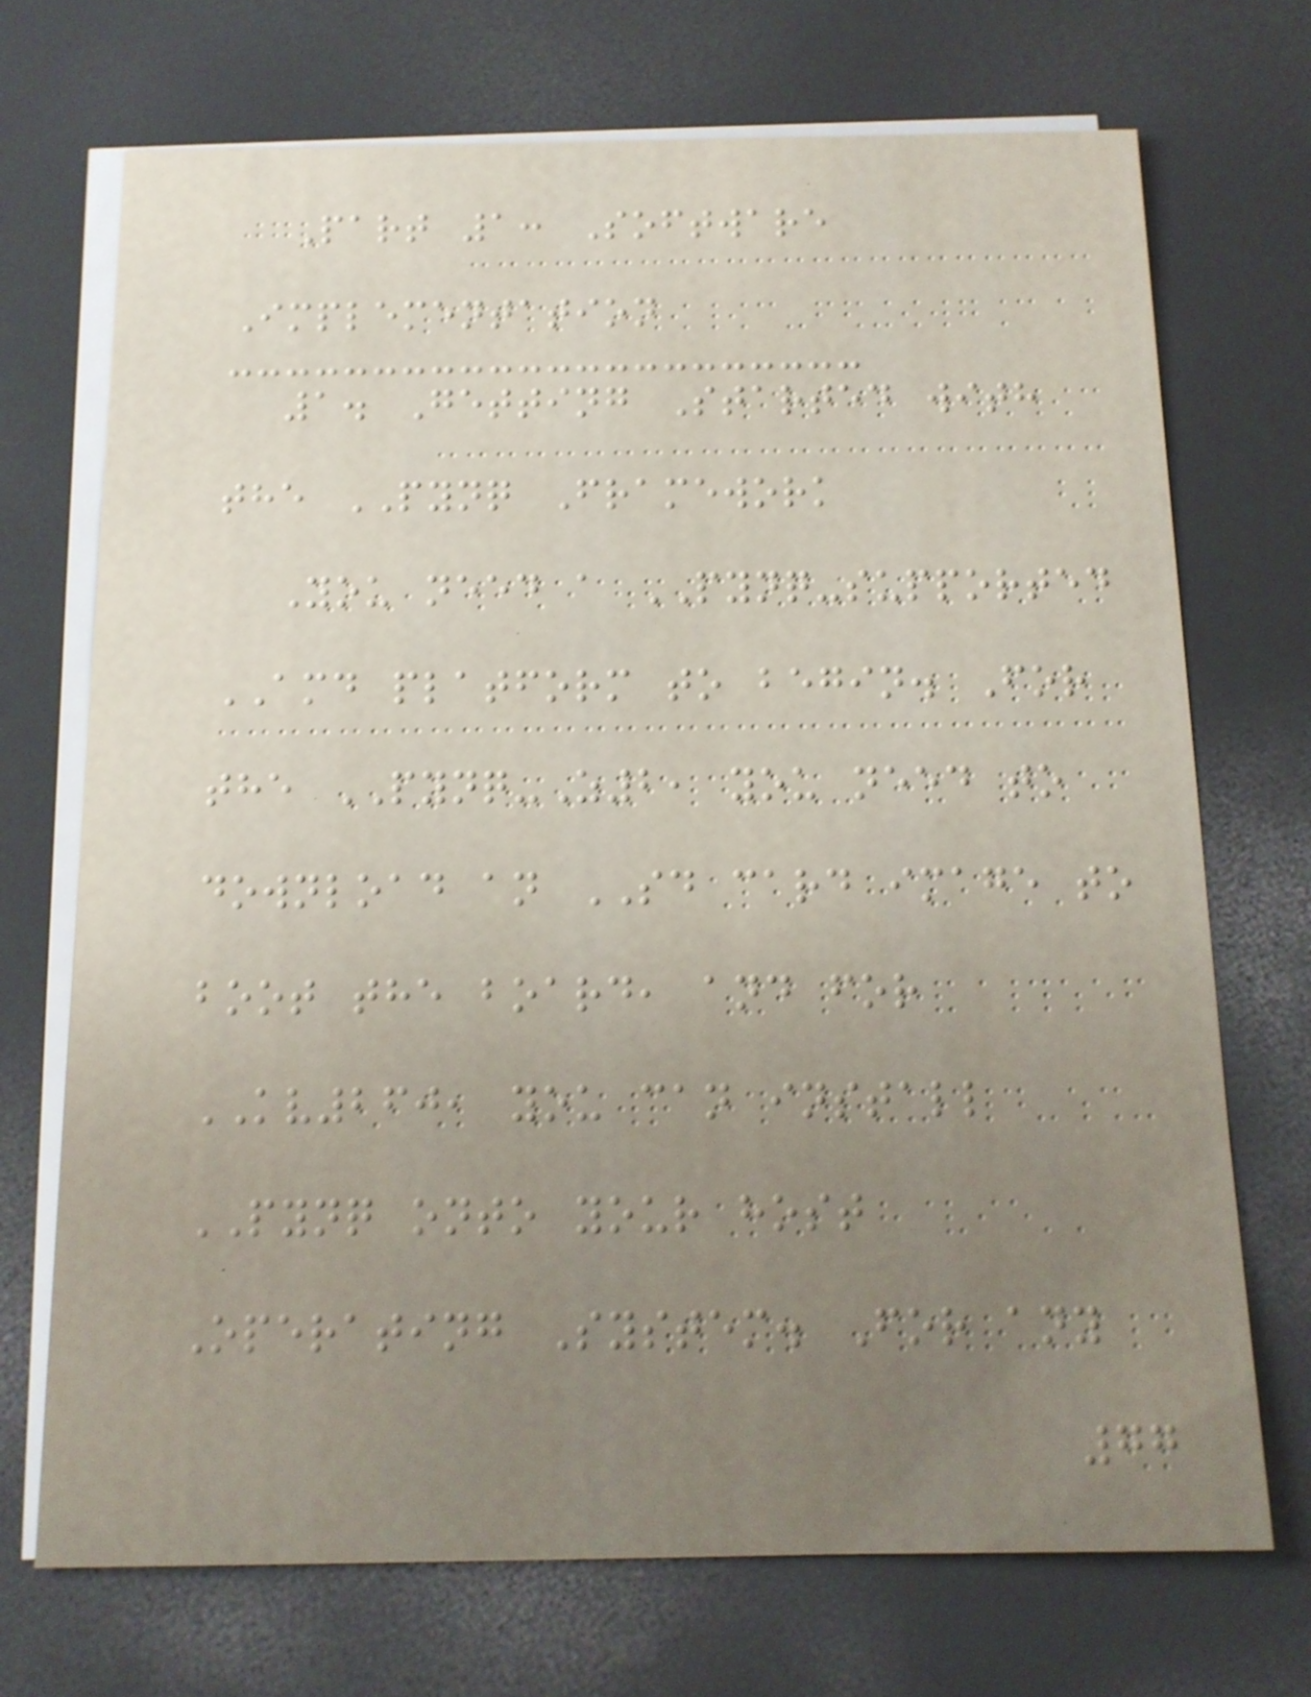Part 1: Software
Implementation
1. Getting Started with
the PYNQ Framework
You need a PYNQ-supported
AMD platform to begin. For
the PYNQ-Z2, you need to
download an SD card image to
boot the board, and for
KV260, you can install
PYNQ onto your host
Operating System. For any
77
